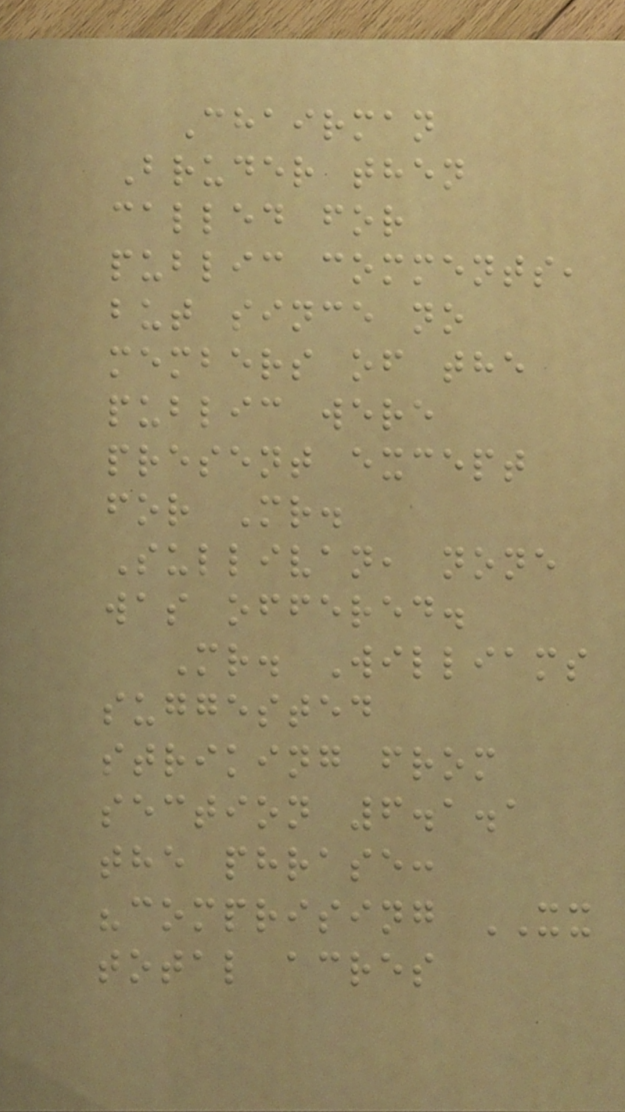Chairman
Bruder then
called for
public comments,
but since no
members of the
public were
present except
for Mr.
Sullivan, none
was offered.
Mr. Williams
suggested
striking from
section 6.1.1
the phrase:
"comprising XX
total acres
